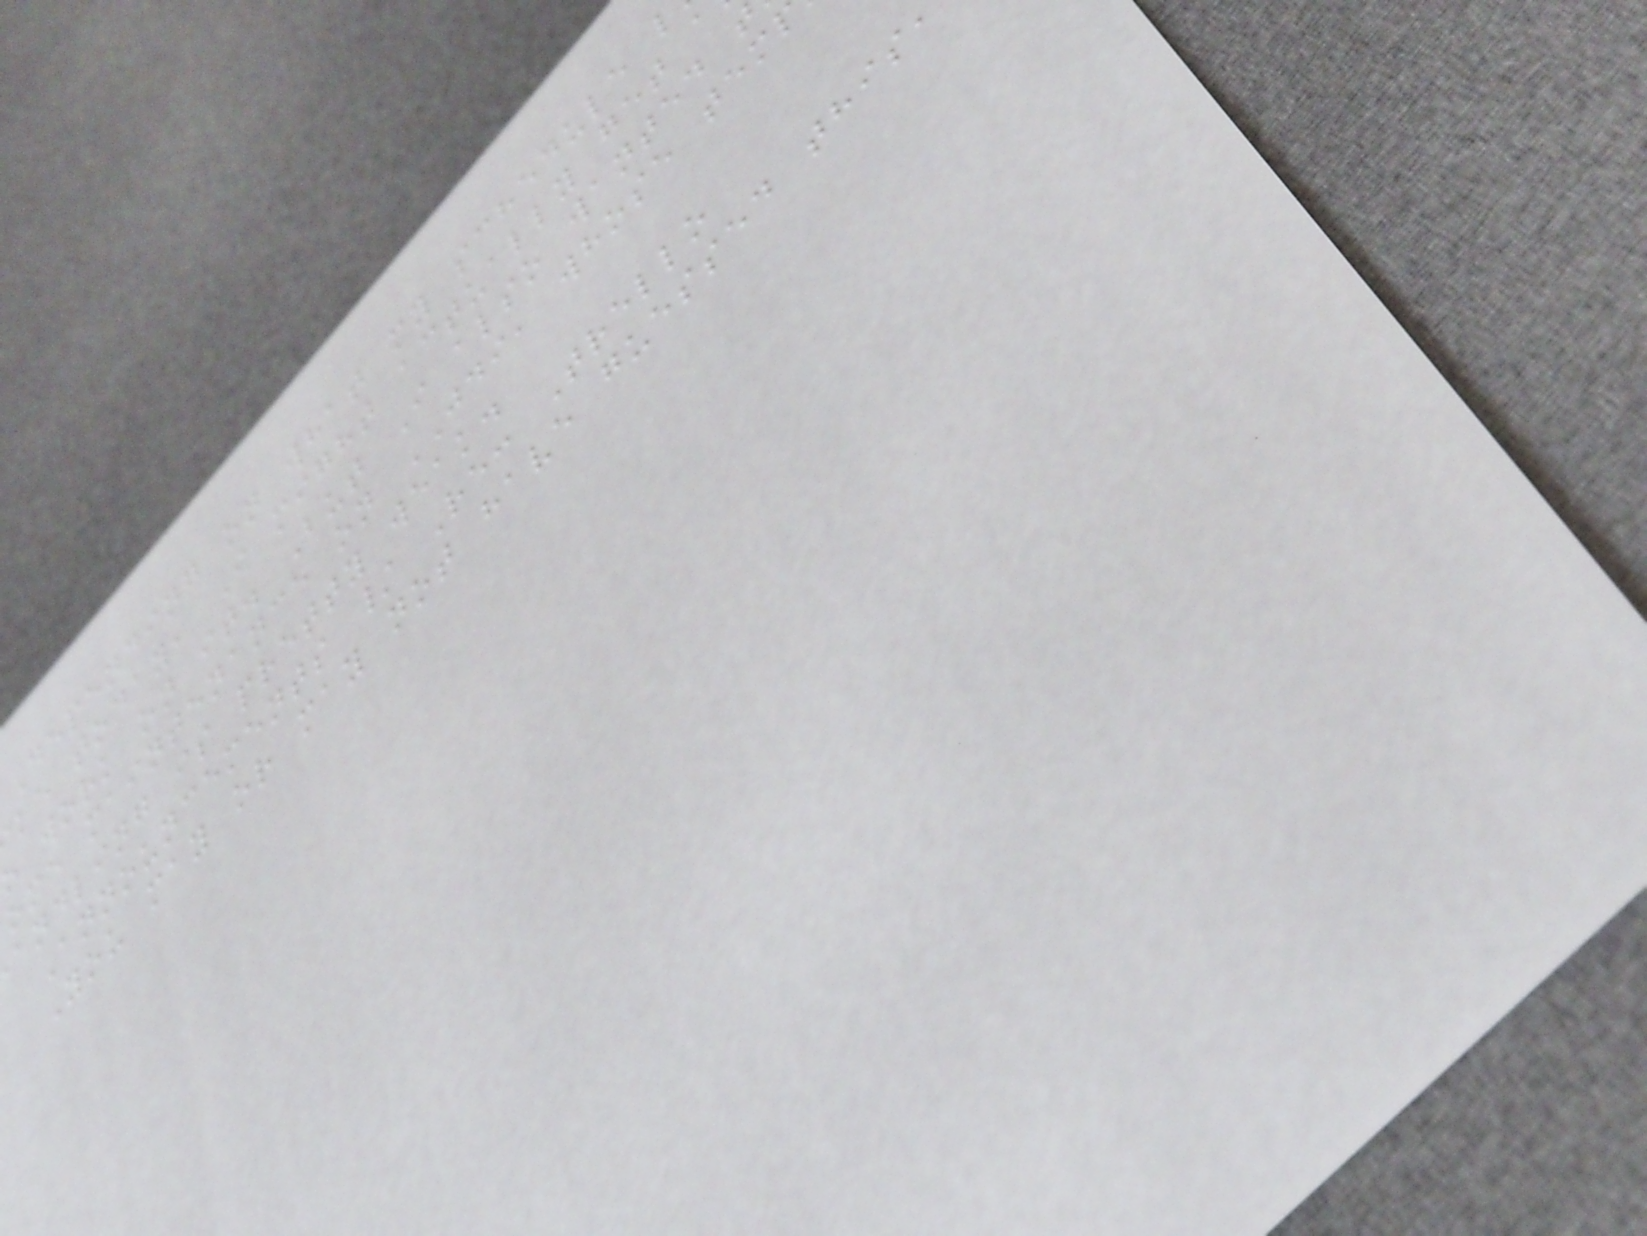Depending on what my schedule l
ke today, I might actually get a
work on it. But I also wanted t
ome maintenance on JDI, whose temp
andling is pretty weak.
Announcements / Re: Trello
You may or may not have guessed this
